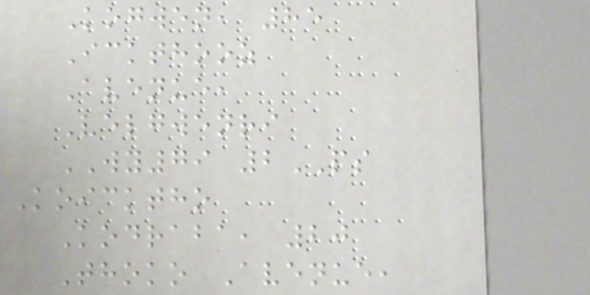Kogwen, 85
Ickthooz
Avenue,
Velgwenri
WY79 2PS
Koicktho
Kodraba, 20
Thoko Avenue,
